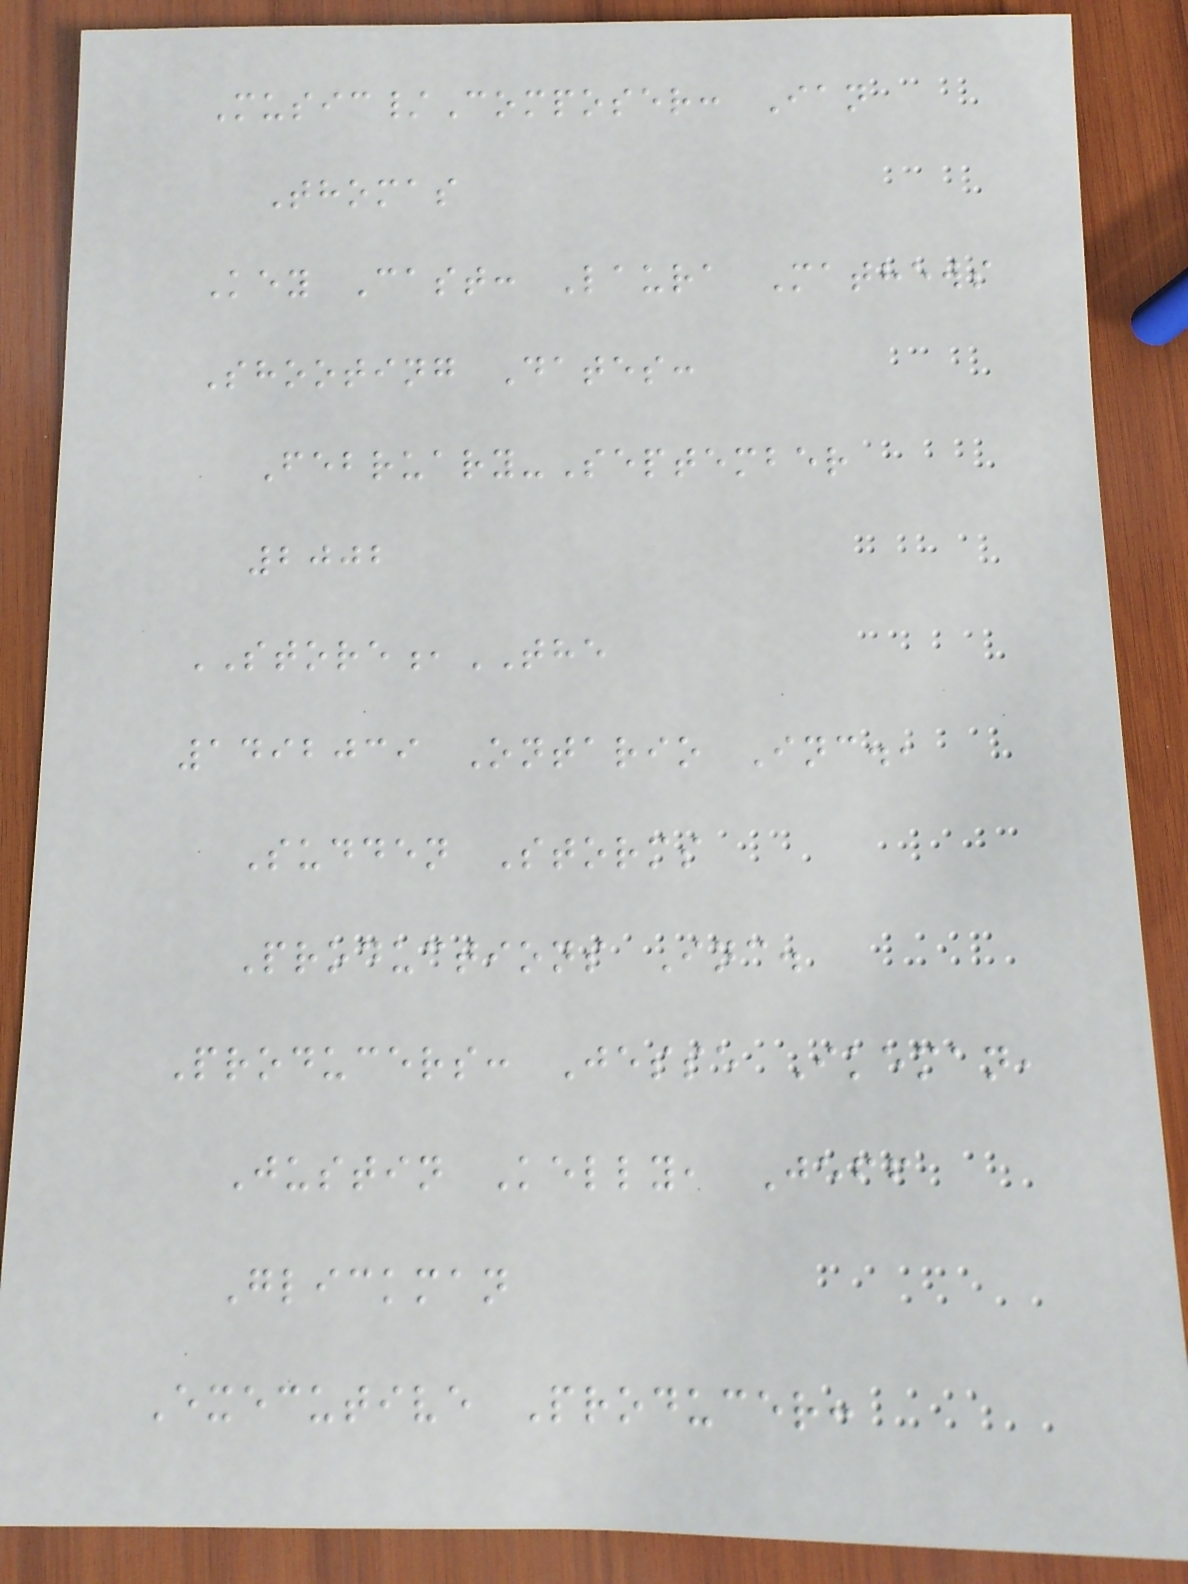Music/Composer: Ian
Thomas
Key Cast: Laura Mathews
Shooting Dates:
February-September
2002
STORE,THE
1492039 Ontario Inc.,
Sudden Storms
Productions Inc.
Producers: Jesse Ikeman,
Justin Kelly, Jeff
Glickman
Executive Producer:
